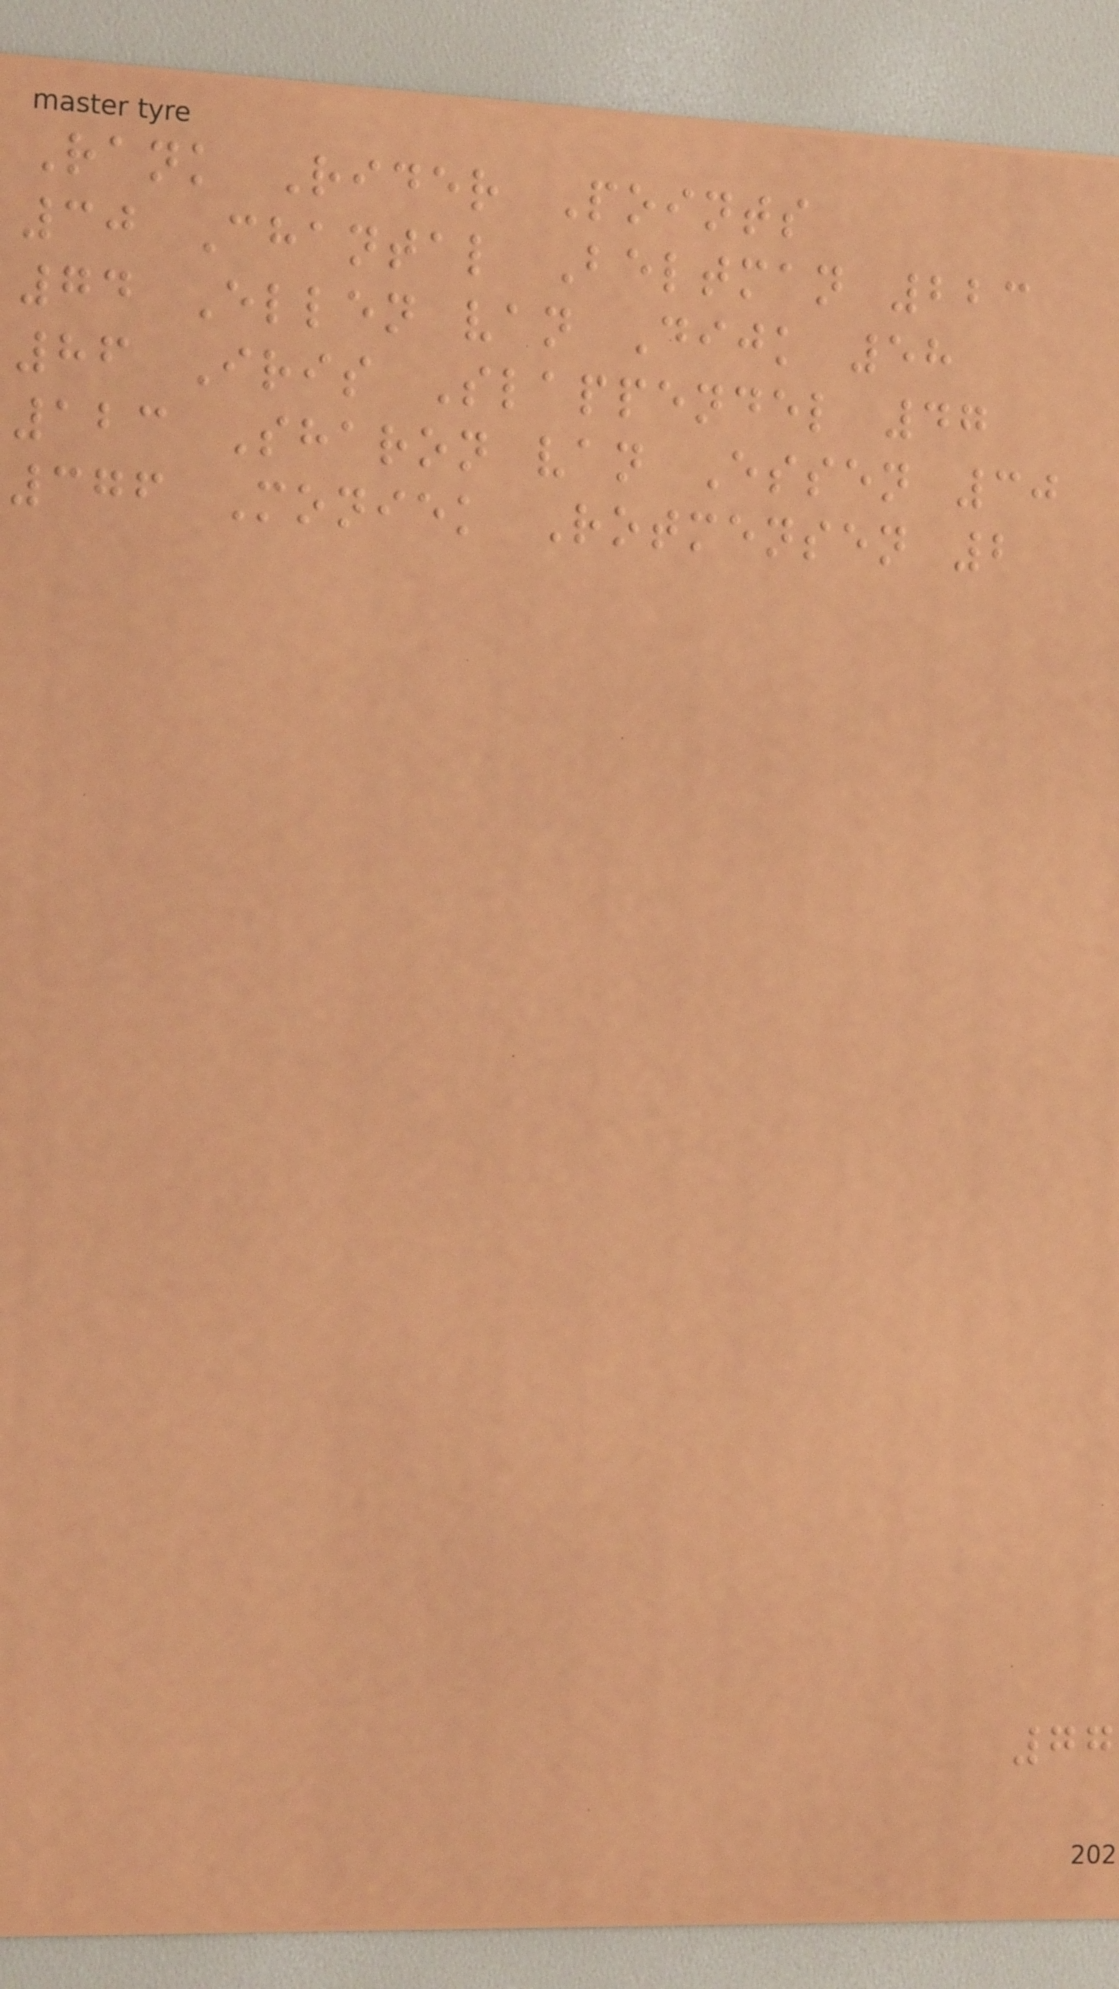Rank Rider Points
30 Chantal Beltman 223
74 Ellen van Dijk 58
86 Iris Slappendel 47
123 Sharon van Essen 30
376 Moniek Rotmensen 2
77
